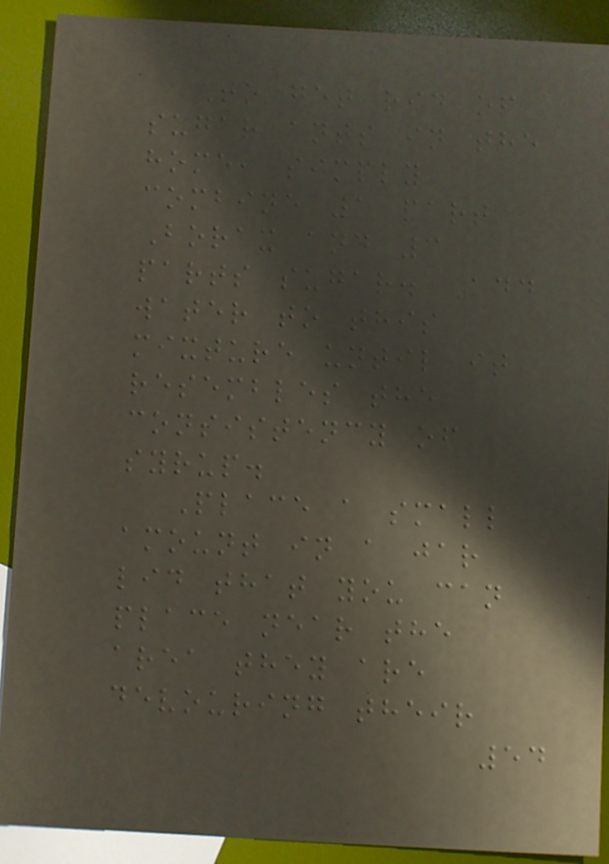To get rid of
sugar ants in the
home, simply
combine 1 part
Borax and 3
parts sugar. Add
water to this
mixture until it
resembles the
consistency of
syrup.
Place a small
amount in a jar
lid that you can
place near the
area they are
devouring their
54
